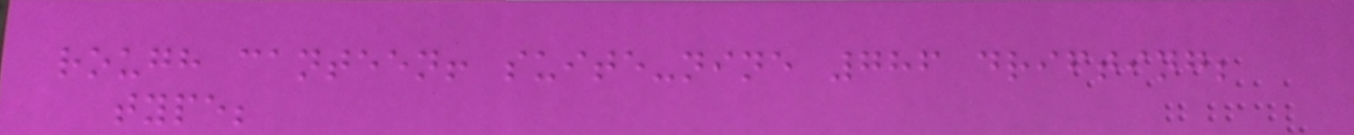rough canteen! suite-nine 786 drifting;
type;
